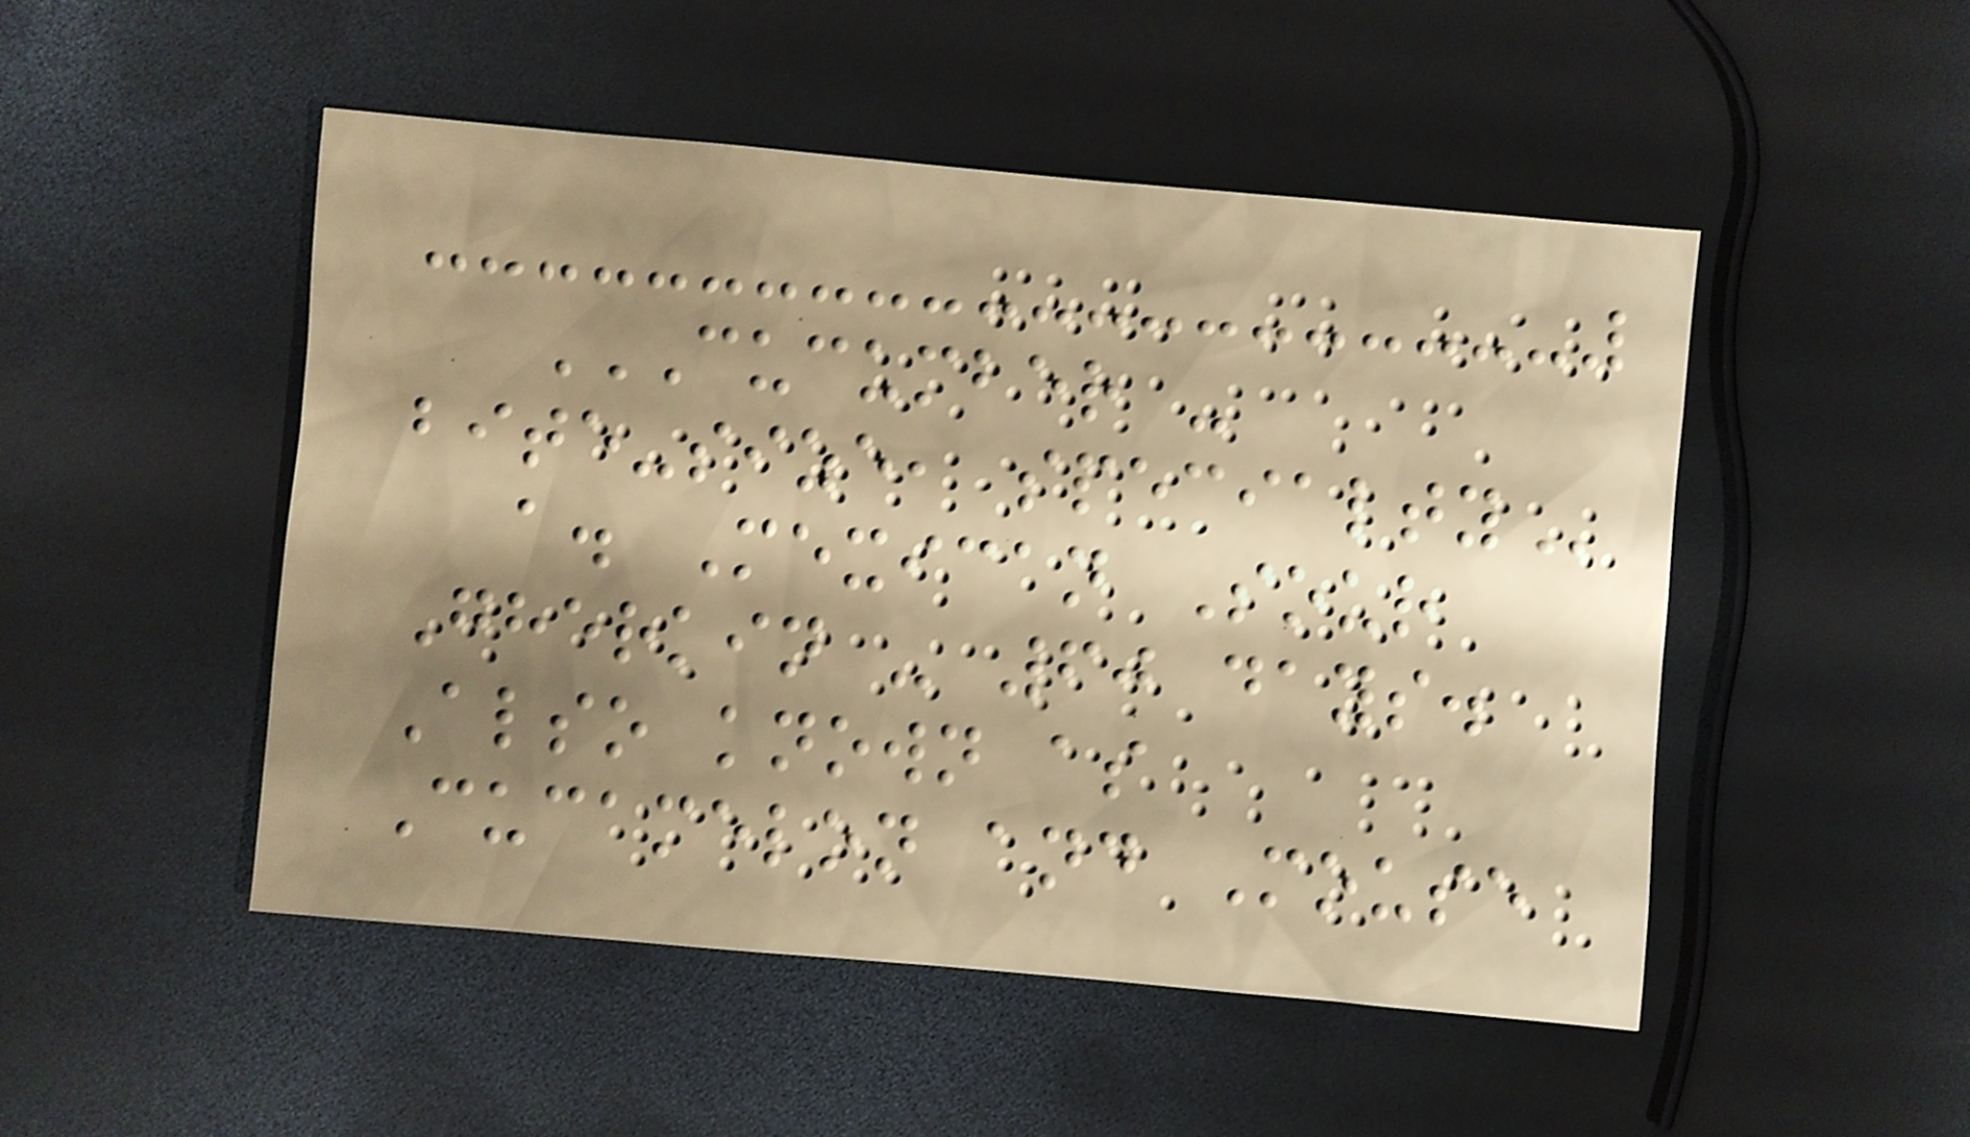CUCUMBER -
BITE-SIZE, SPECIALTY
a. Mexican Sour
Gherkin - 60 days.
Also known as
Cucamelon and Mouse
